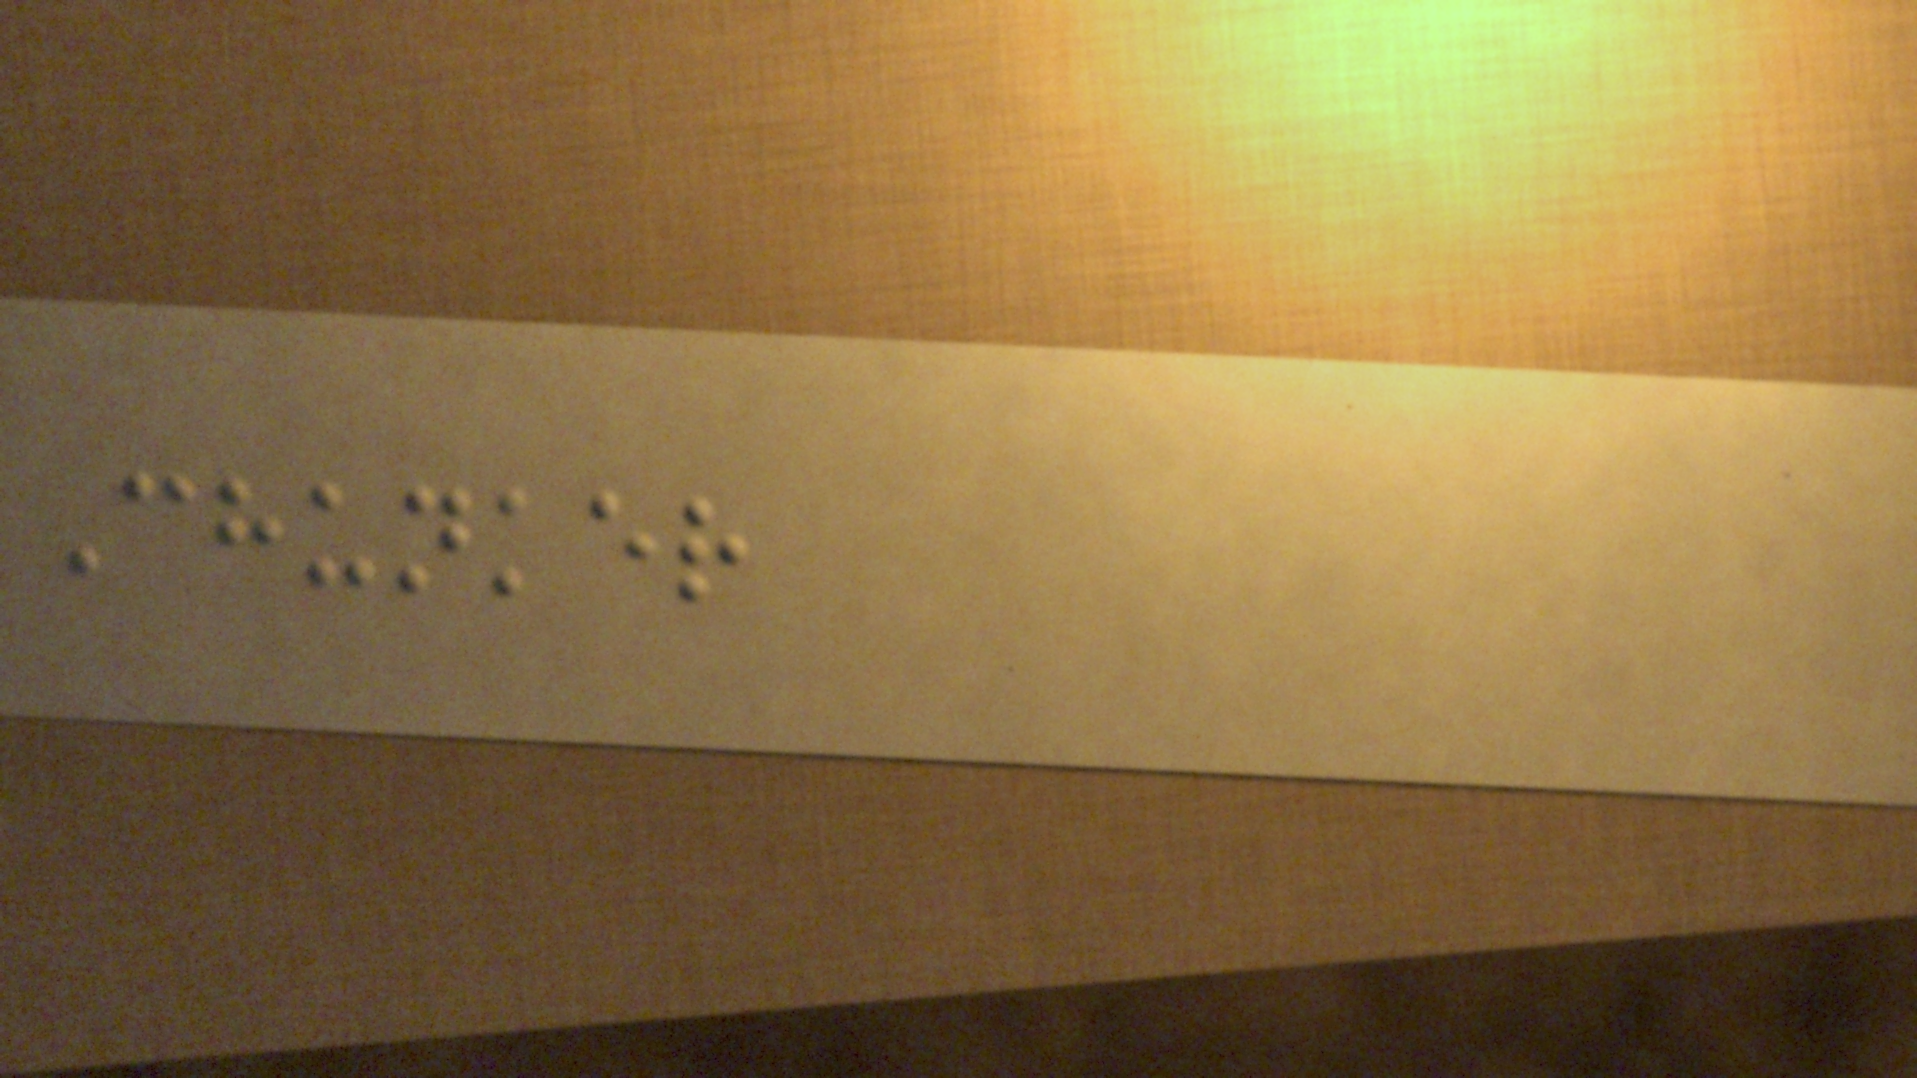Chunker
